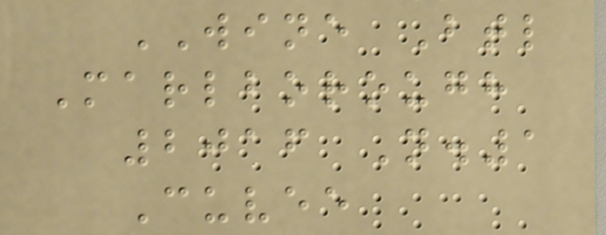WINE Btl
Marlborough
2016 N.1
Cuvee
